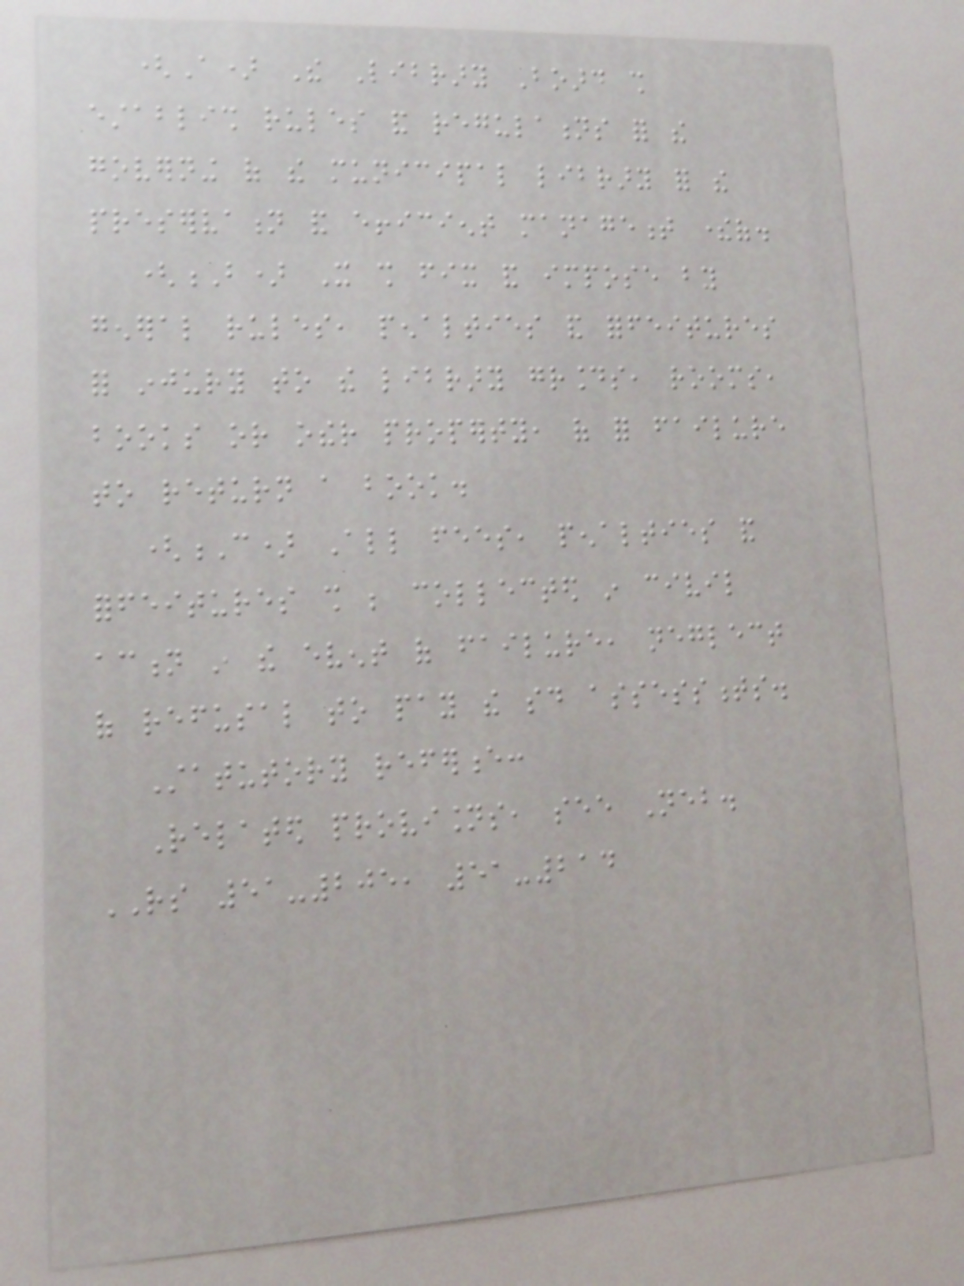(A) The Library Board shall
establish rules and regulations for the
governing of the municipal library for the
preservation and efficient management thereof.
(B) It shall fix and impose by
general rules, penalties and forfeitures
for injury to the library grounds, rooms,
books or other property, of for failure
to return a book.
(C) All fees, penalties and
forfeitures shall be collected in civil
action in the event of failure, neglect
of refusal to pay the said assessments.
Statutory reference:
Related provisions, see Neb.
RS 51-205, 51-214
